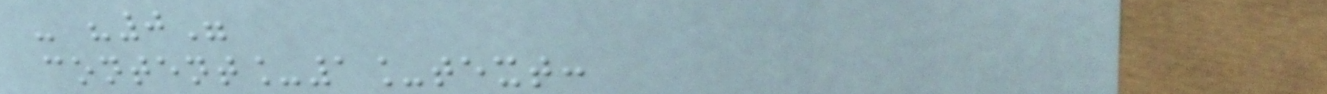- "0"
content_1_text:
